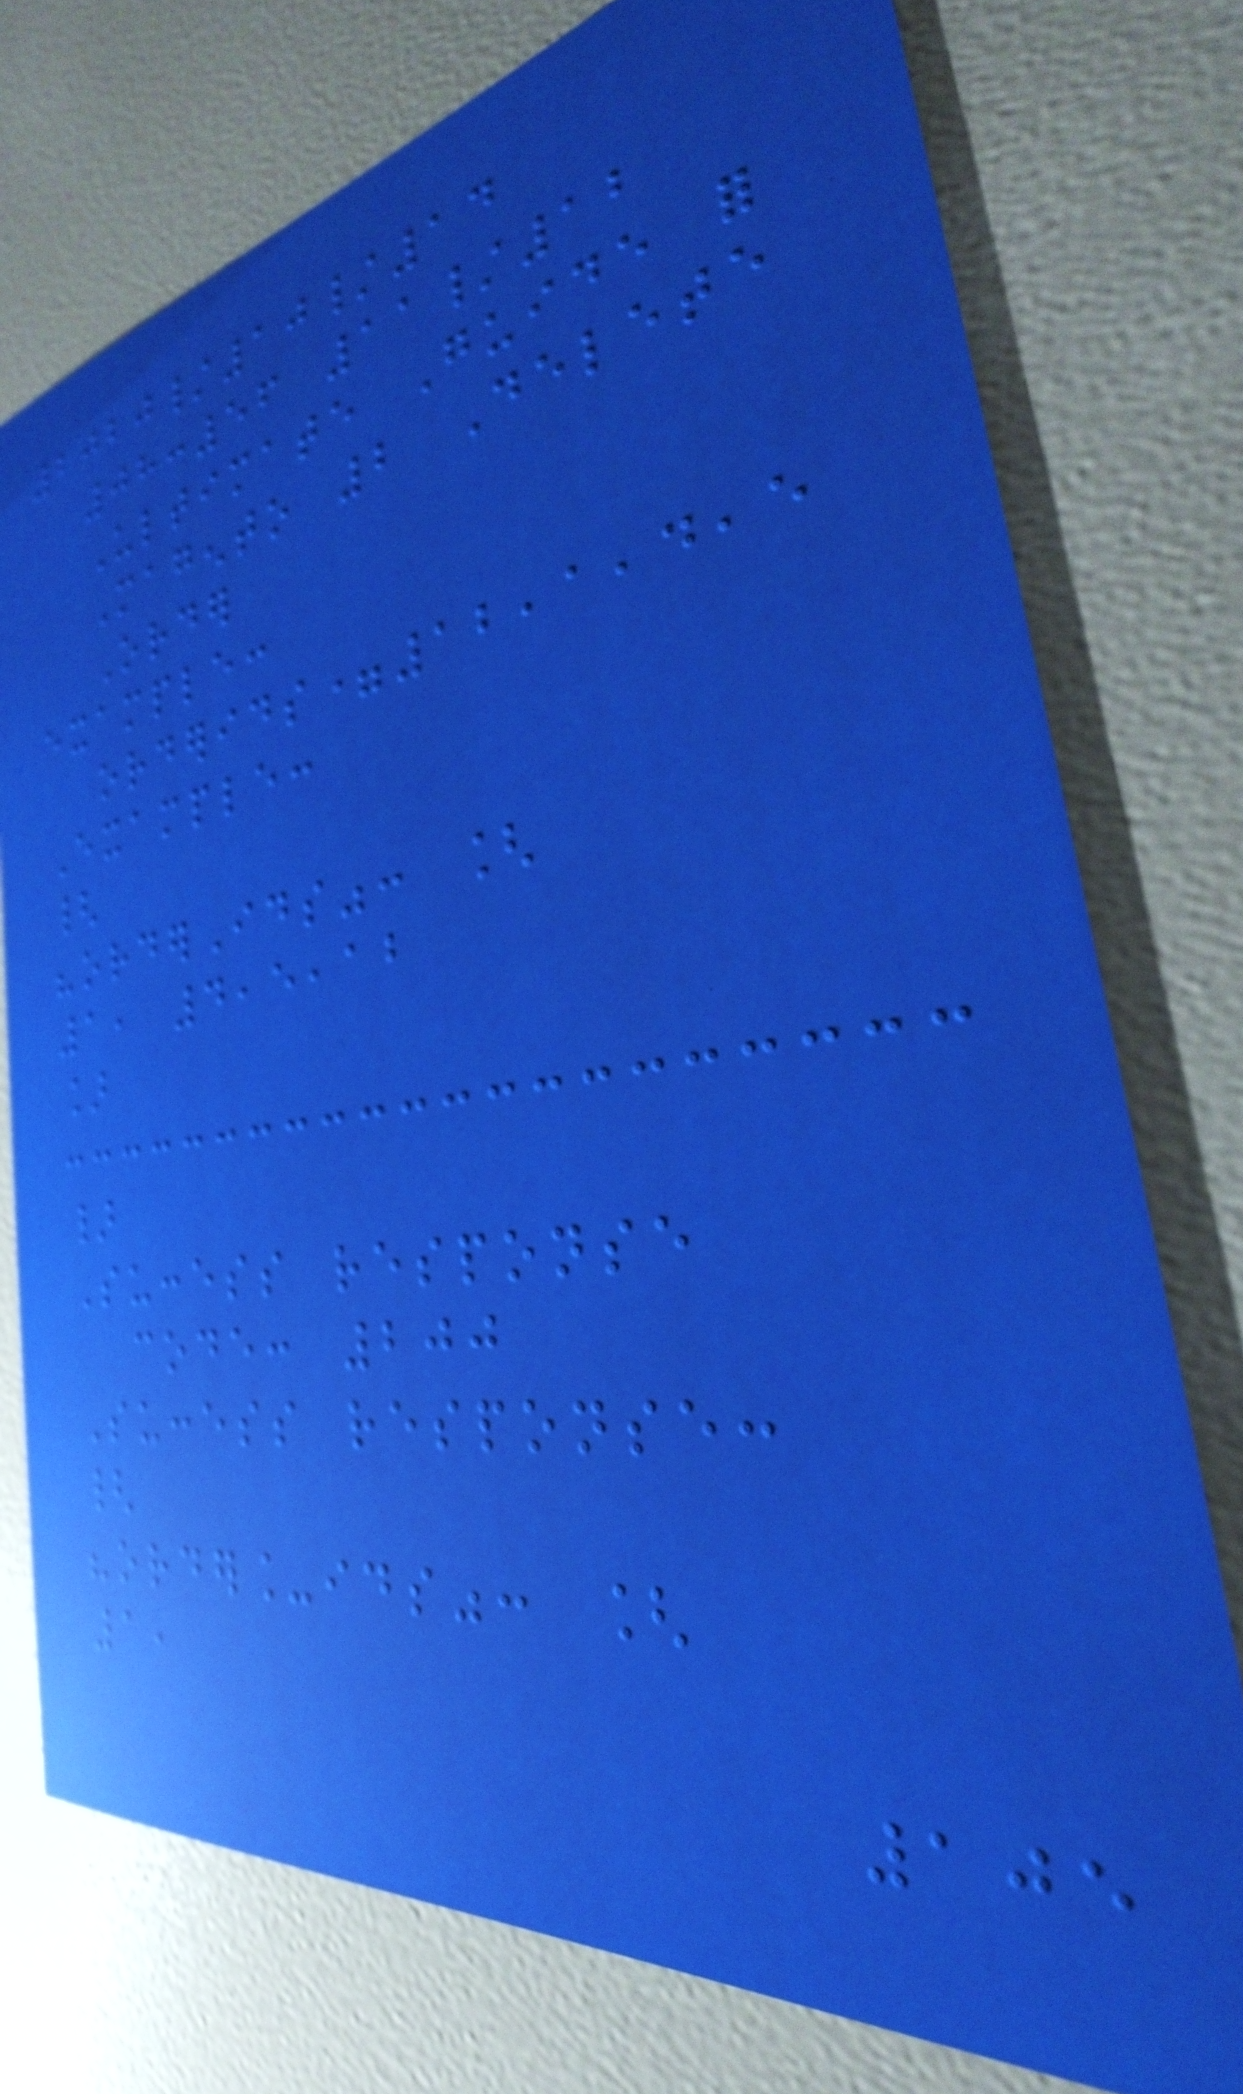2020/10/14
08:56 11/12
Ultimate Guide for
Magento 2 Delete
Order
example:
orderids=12,1,4,5
Example:
{
"orderIds": [
1, 4,5,12
]
}
Success response
code: 200
Success response:
{
"order_ids": [
1,
105
